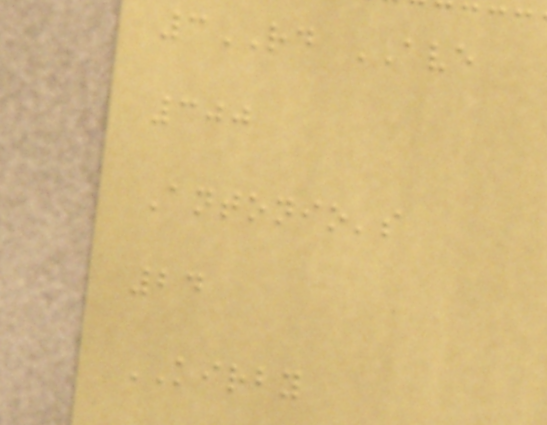3RD AVE
300
Antonio's
24
KIRBY
